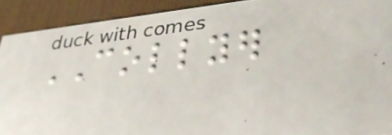COLLYER
